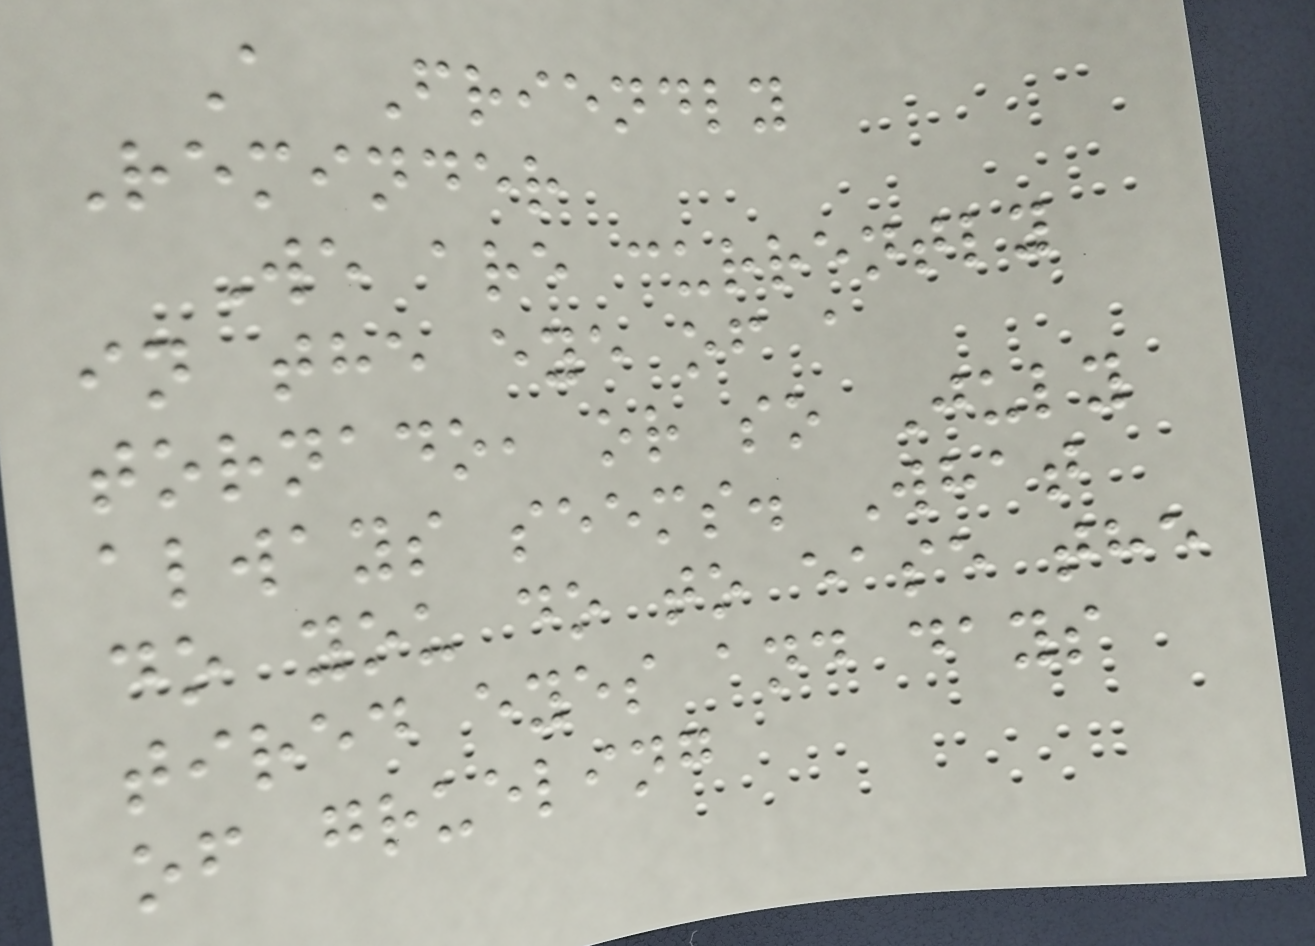A Friendly
Reminder
We are currently
in the eye of a
tornado, or so July
always seems. What
do you do to ease the
tired eyes and days
of grueling
